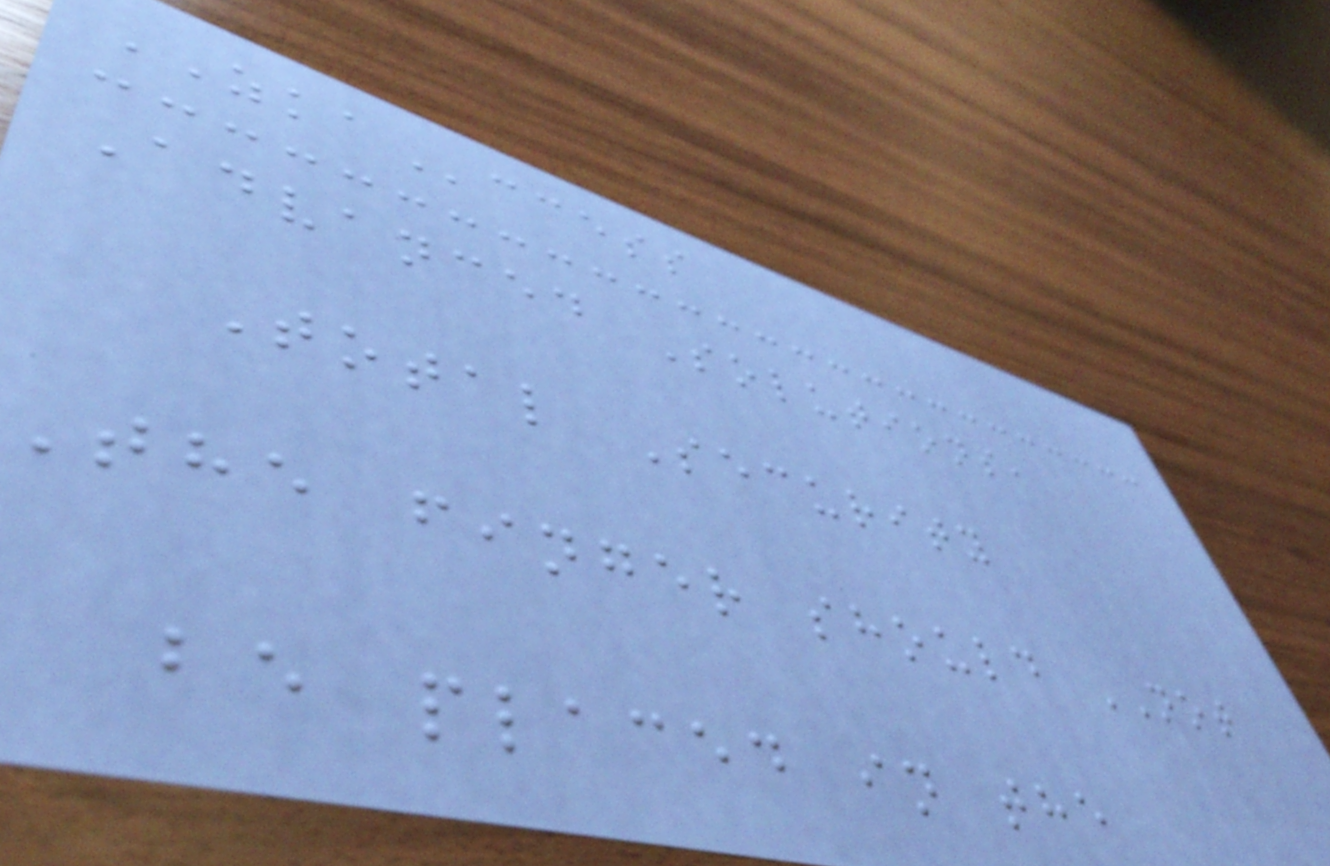ZKAccess
Advanced Solutions,
Total Security
The finger should NOT
be placed in the
